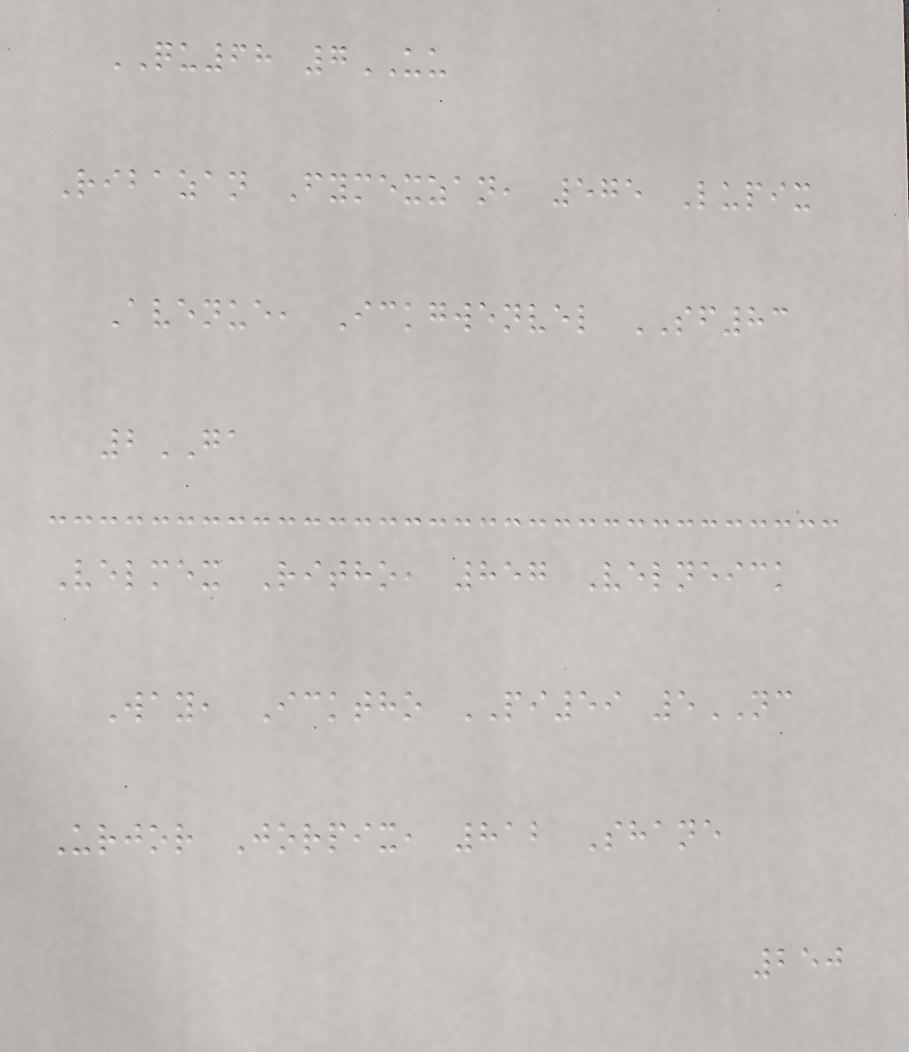QU68 7UU
Ribazan Fymexzan, 575 Lupix
Avenue, Ickgwenvel SF83
2GA
Velmex Ritho, 857 Velneick
Way, Icktho PI59 5NC
Urjor Jorpix, 812 Shane
250
